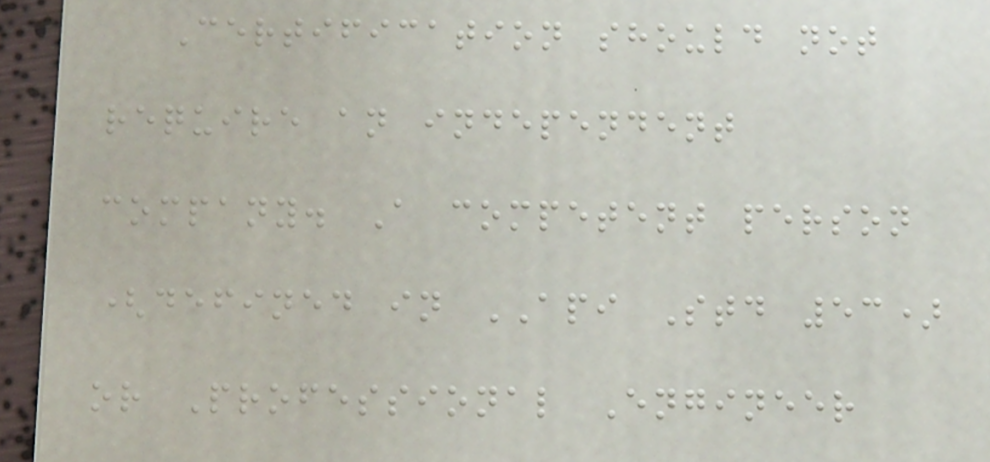Certification should not
require an independent
company. A competent person
(defined in API Std 53)
or Professional Engineer
